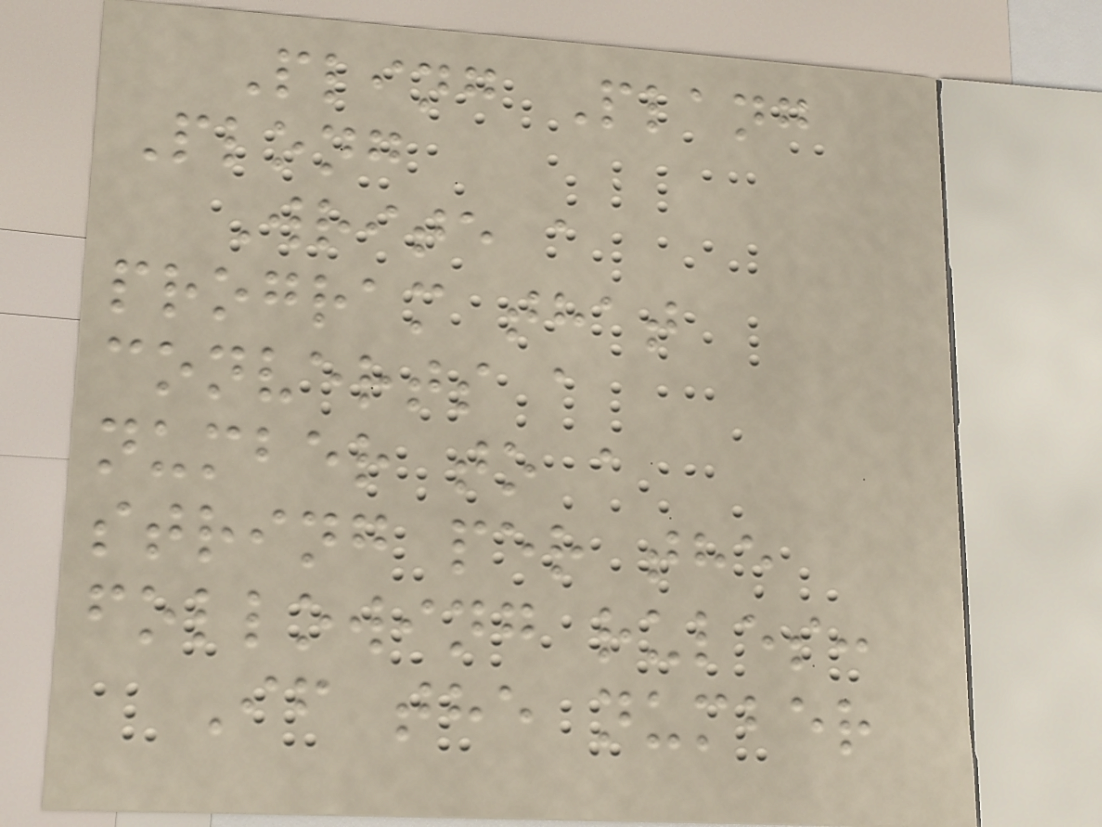Pling Plang
Plong
Write a
program that
converts a
number to a
string per the
following rules:
If the number
